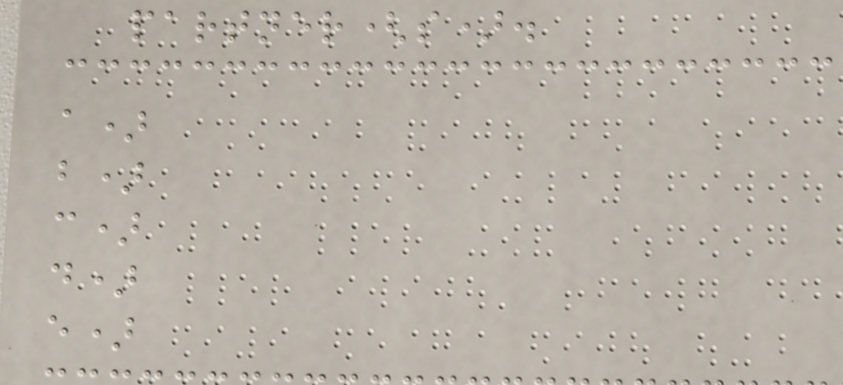partner(s).
a)
b)
c)
d)
e)
